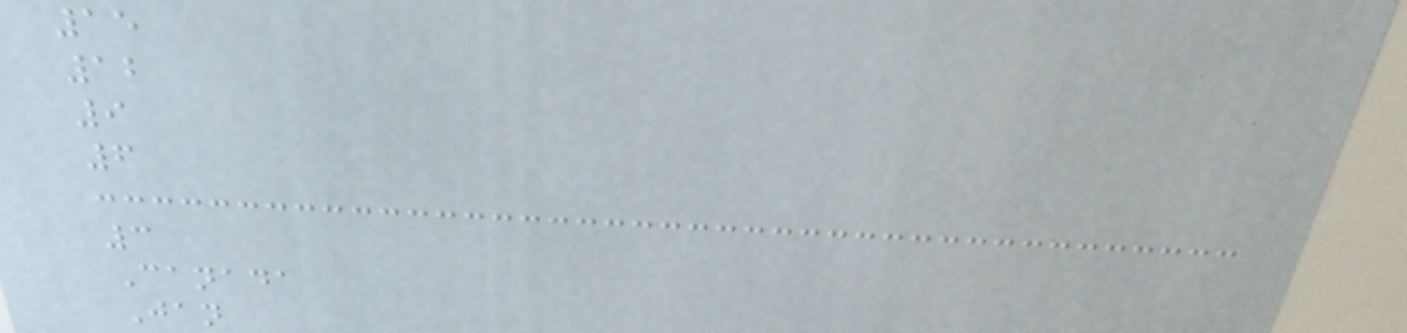15
12
9
6
3
Canada
Jan
